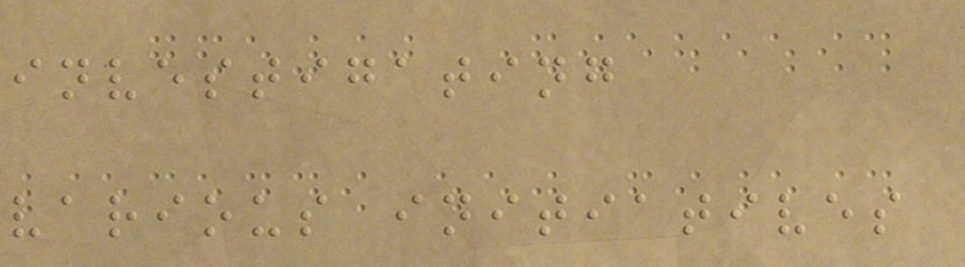investigating
various initiatives
